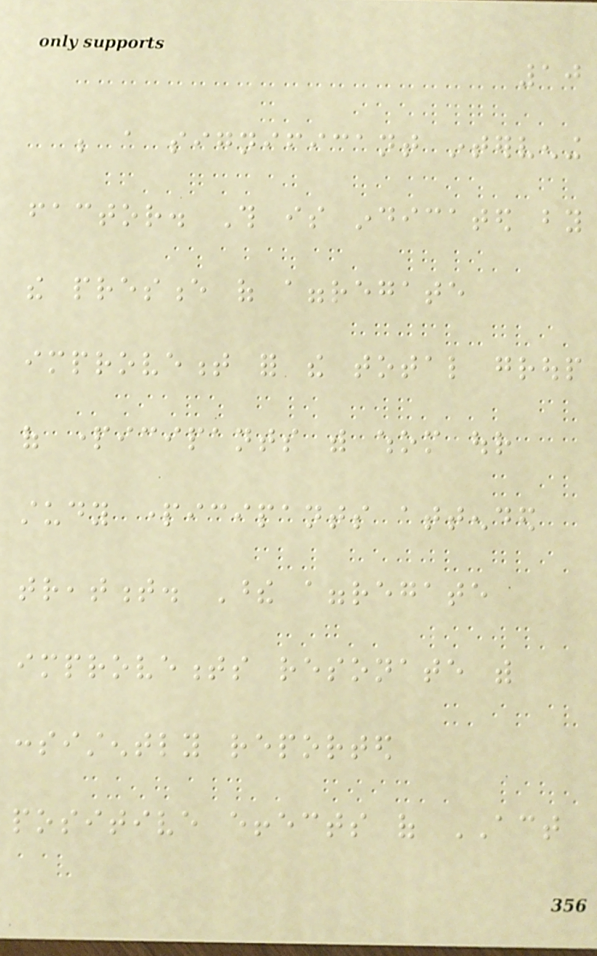10
be a significant intervening
factor. This is indicated by
the presence of aggregate
improvement for the total group
of participants with whom our
study participants attended
treatment. These aggregate
improvements resonate with
consistently reported
positive effects of ACT
